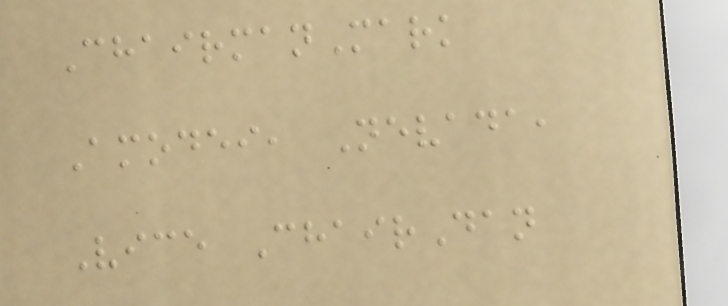ChairmanMark
Amodei, Nevada,
Vice ChairDan
